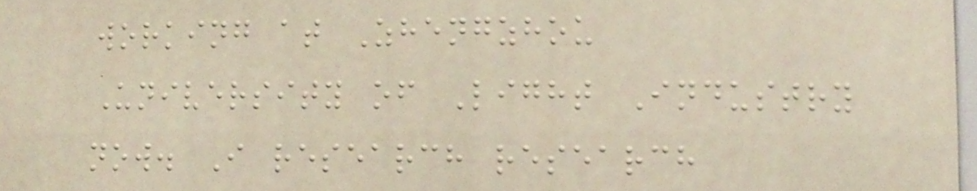working at Zhengzhou
University of Light Industry
now. I research research
